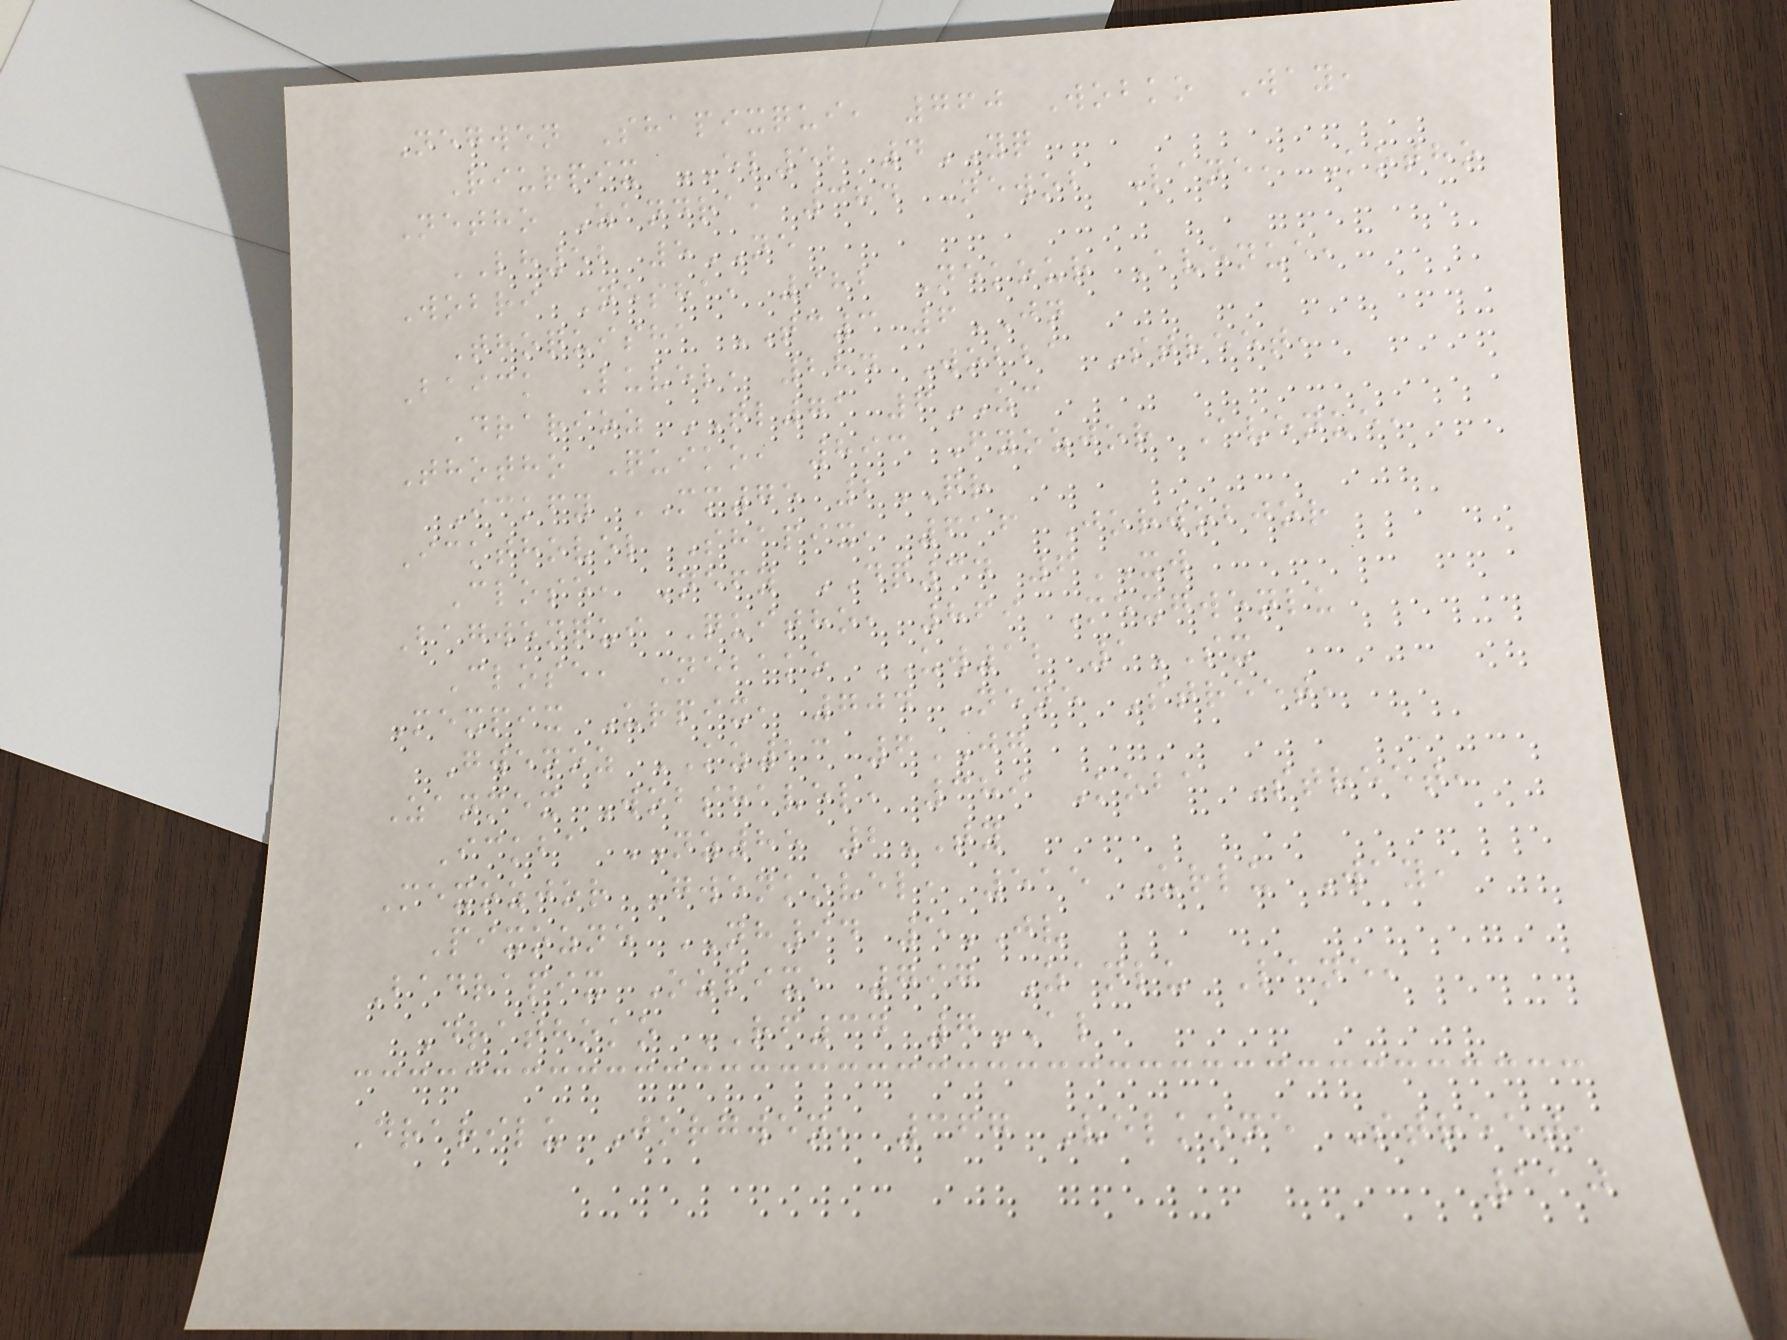Negwen Shapixqui, 760 Wobko Way,
Riurpix EL52 4YQ
Netho Zandra, 384 Newob Lane, Kotho
LH52 5NE
Wobri Nesha, 982 Nekour Avenue,
Thoquisha TC3 6JN
Baick Luvel, 284 Wobba Street,
Drarioz TL71 6ZC
Thotho Quiko, 893 Fyozjor Avenue,
Ickfy MM75 2QR
Ickthovel Shapix, 616 Jorwobjor
Close, Nefy DQ34 6XW
Bagwenqui Quitho, 869 Mexgwenlu
Close, Nebako UW12 1SX
Mexpix Urpix, 704 Nene Street,
Gwenoz KZ23 6JG
Zanmex Wobshavel, 389 Koba Street,
Ickba NZ85 2TY
Mexozjor Gwenkovel, 515 Urlu Way,
Pixozne NH94 5JV
Badrapix Ozpix, 797 Zanlu Lane,
Drathoko RF34 7AL
Drarilu Jorgwen, 367 Velkone Street,
110
